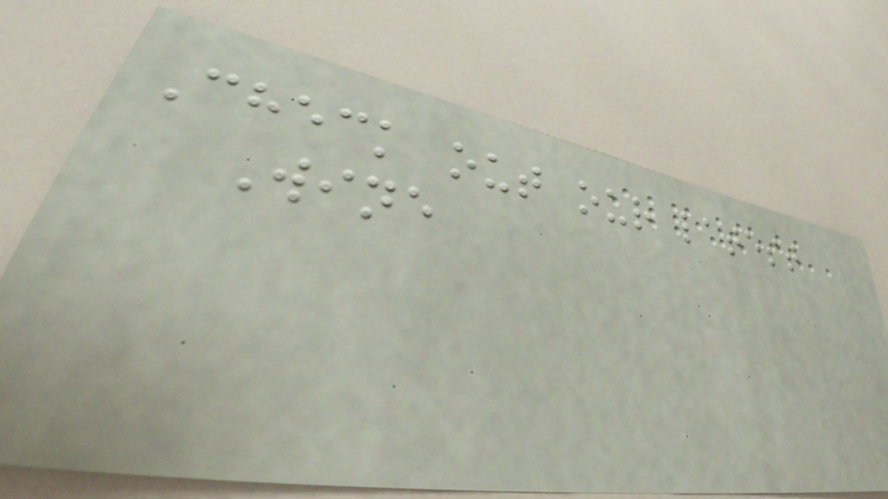Check out our latest
Wine
